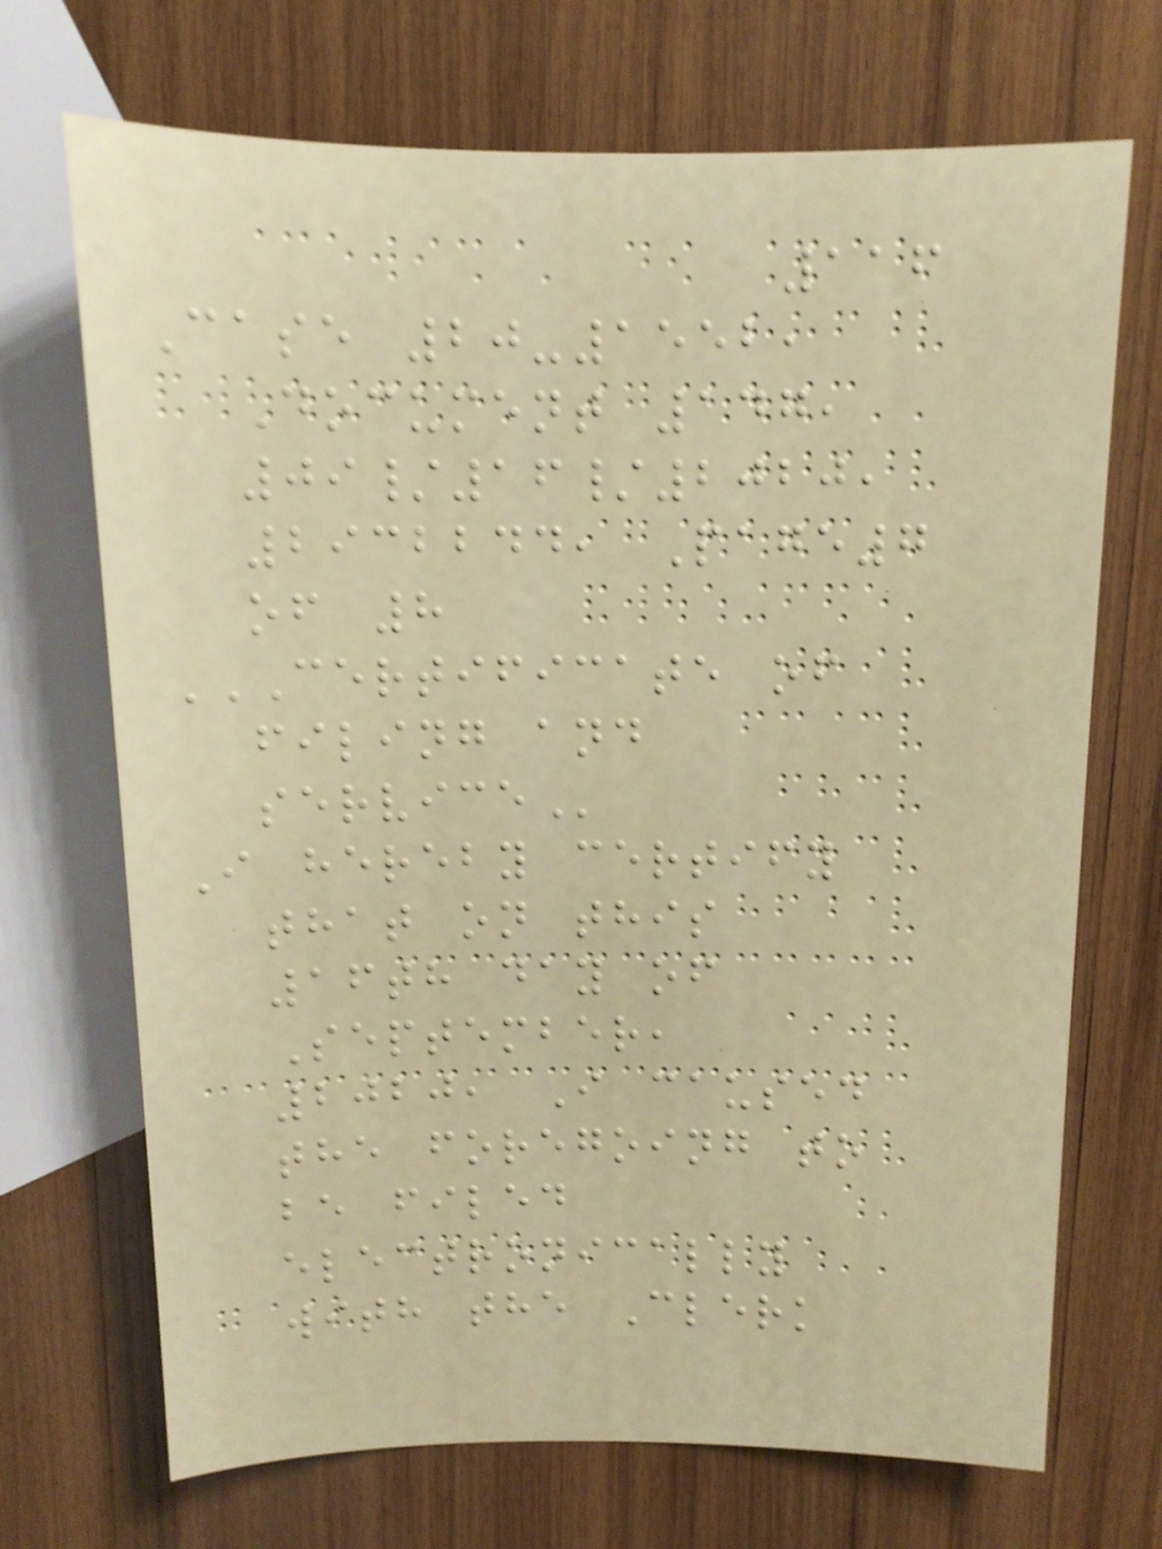116
Case 20-1552,
Document 147,
09/16/2020,
2932244, Page7
of 8
CERTIFICATE OF
FILING AND
SERVICE
I hereby certify
that on this
16th day of
September,
2020, I caused
the foregoing to
be filed
electronically
with the Clerk
